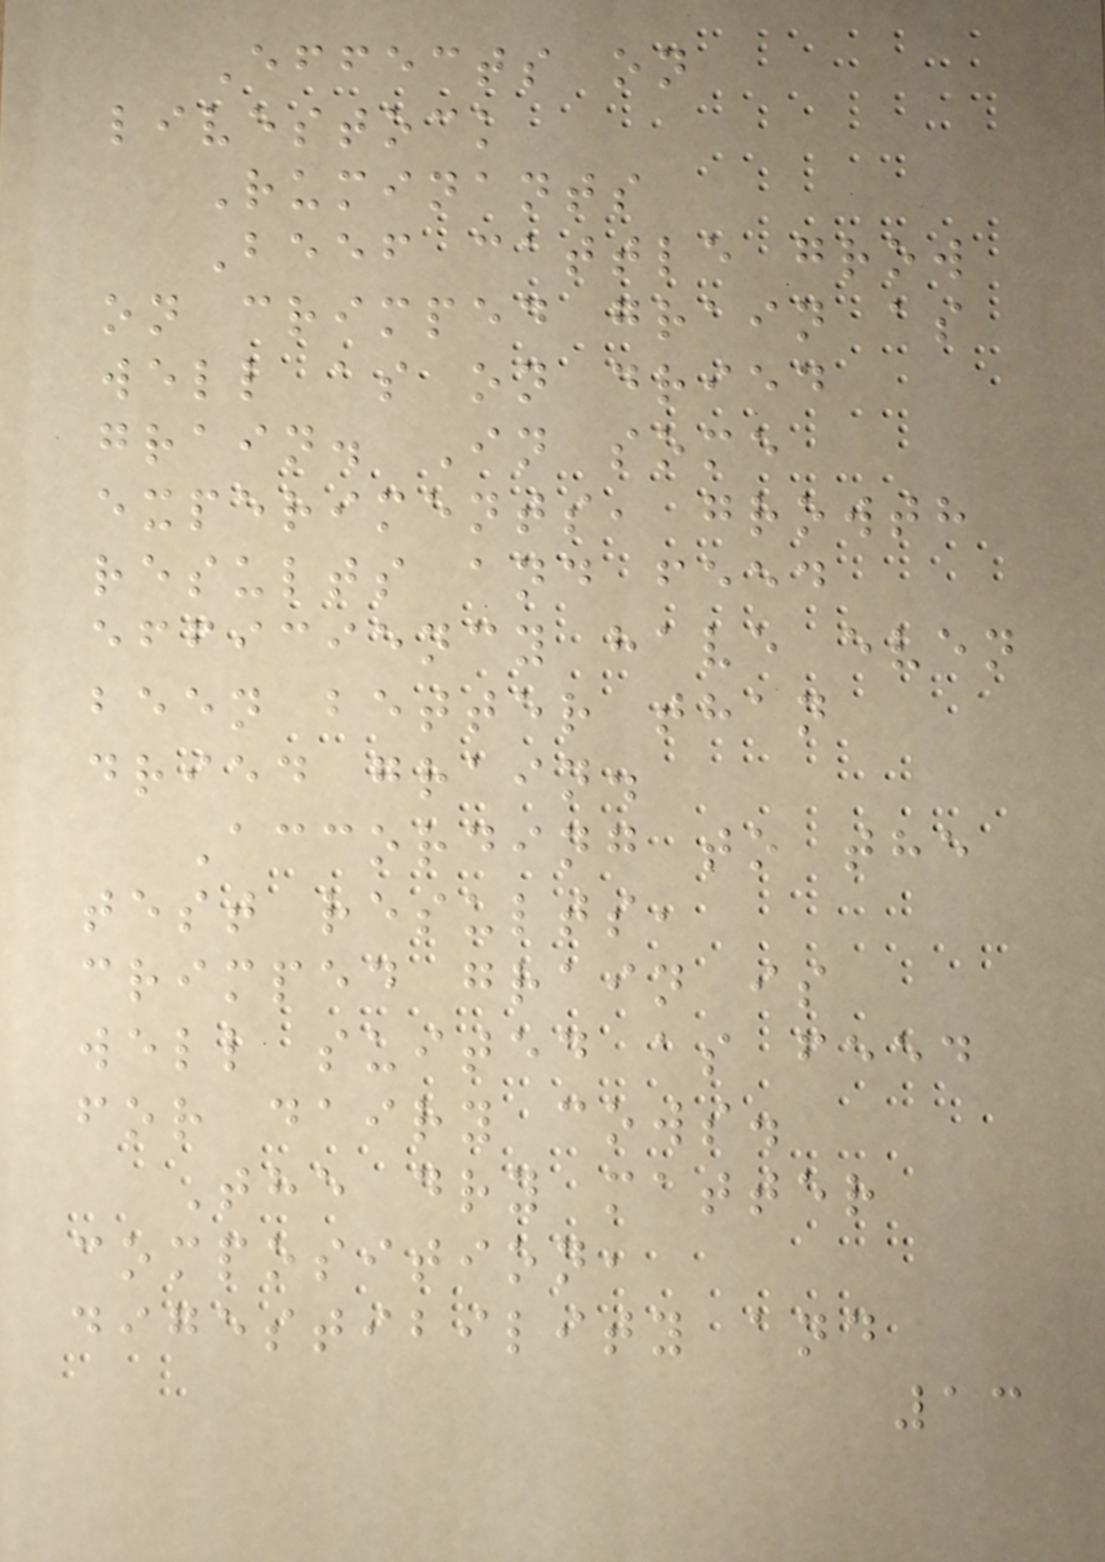Effects on
livestock
Ruminants
Beef cattle grow
on crimped grain as
well as on dried
grain. In some
experiments, growth
results and feed
efficiency have even
been better than
dried grain.
According to the
test results,
crimped grain is
well suited as feed
for dairy cows.
The dry matter
composition,
digestibility and
13
